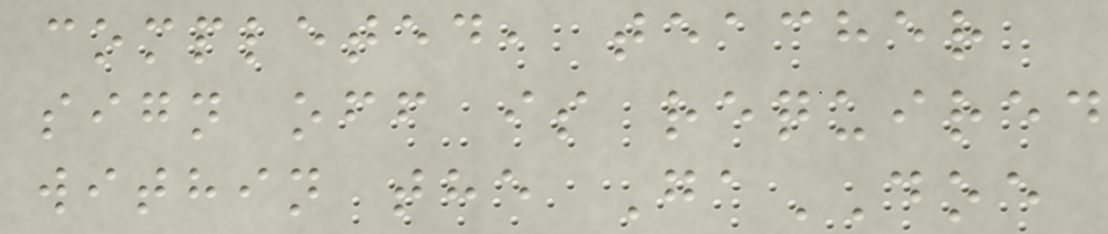completed, teacher
sign off is required
within the GaDOE
